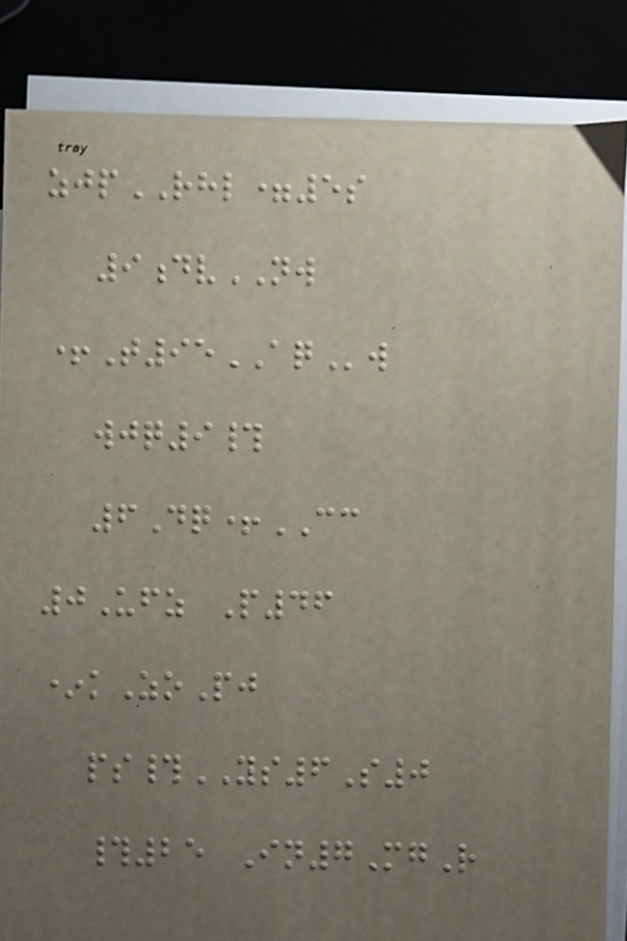zjpRHL=5s
9dvNW
+T95AQw
wjq9#
6Dq+CC
0Ufz P46
*kZoPj
ps#YS6S0
#25 In7MgR
